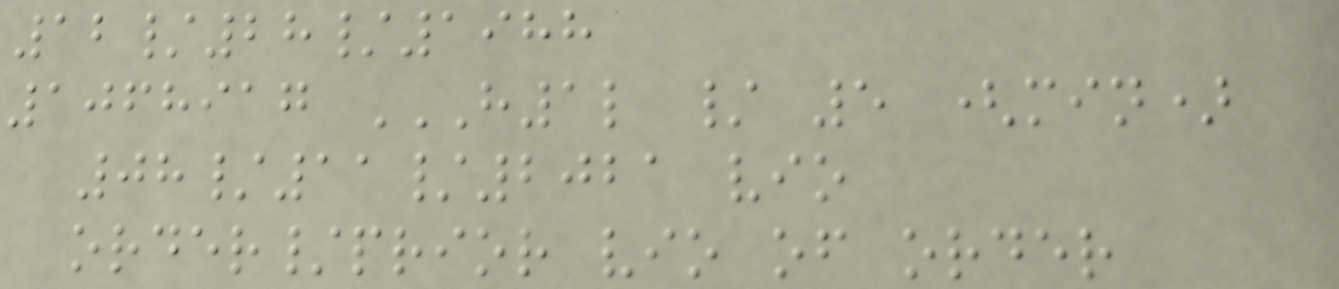12/28/1988
1068917 H1L / 5 (MIN)
08/11/2021 VIO
ORDER/PRIOR VIO OF ORDER
